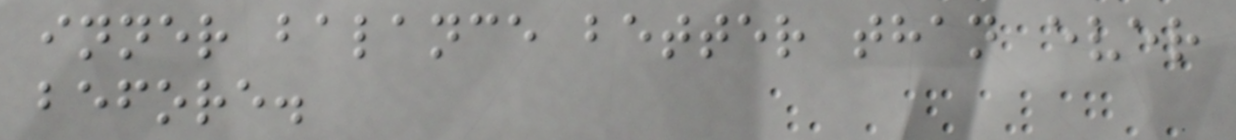inner balance better than ever
before.
